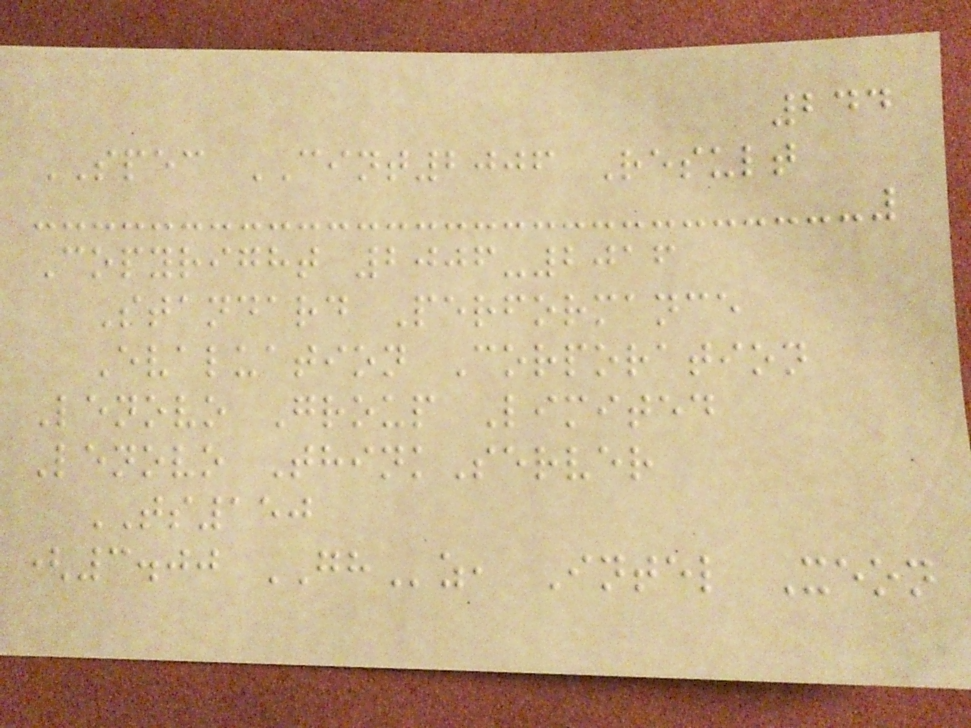244
SPEC CINT2006 Result
Copyright 2006-2016
Standard Performance
Evaluation Corporation
Lenovo Group Limited
Lenovo ThinkServer
TS150
(3.00 GHz, Intel Xeon
